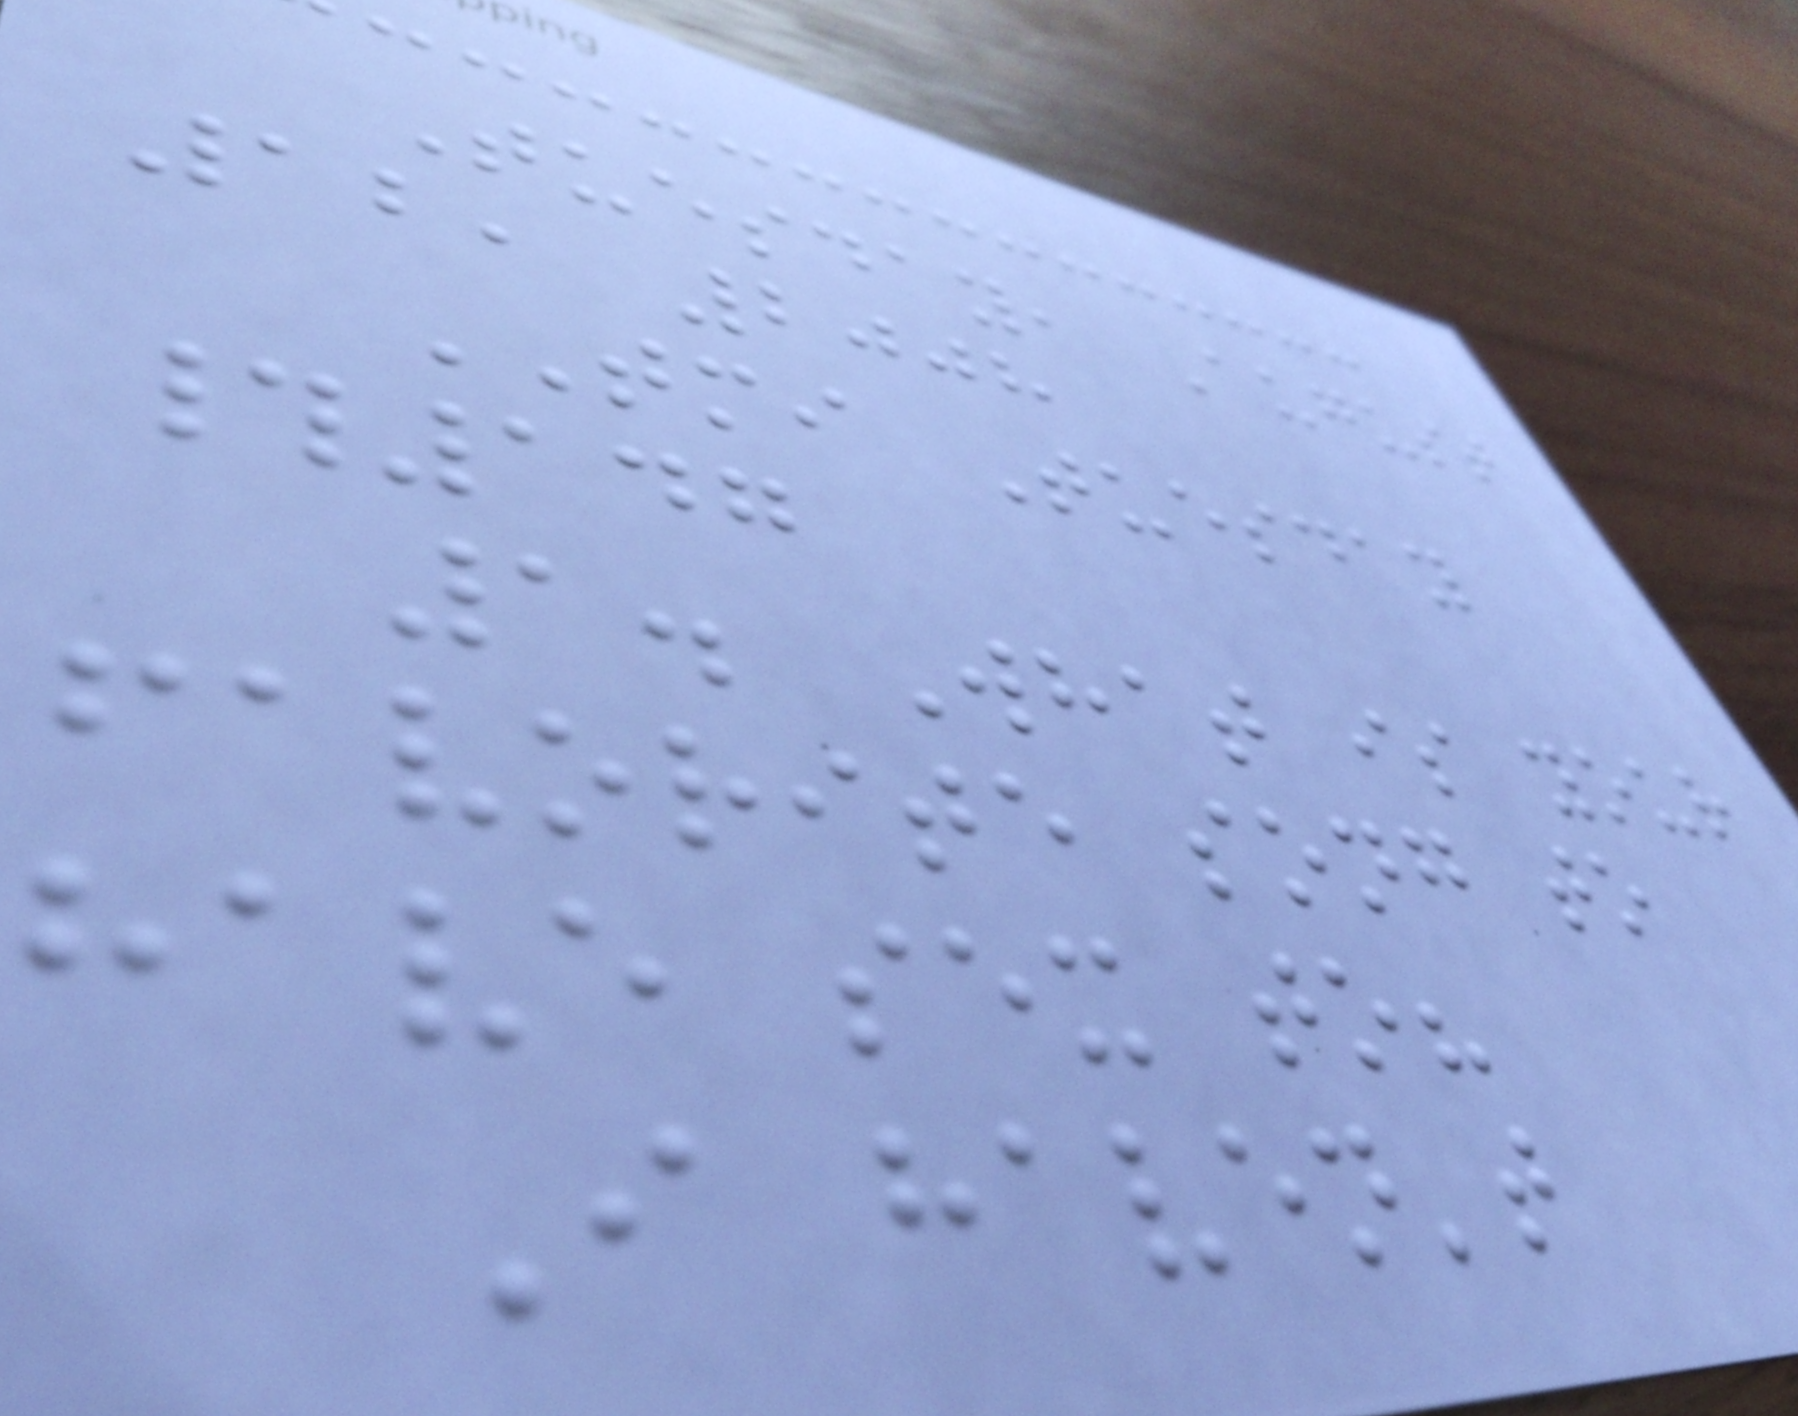Tuesday, August
12, 2008
TMI Tuesday
#147
1. What is your
favorite song to
have sex to?
I haven't
